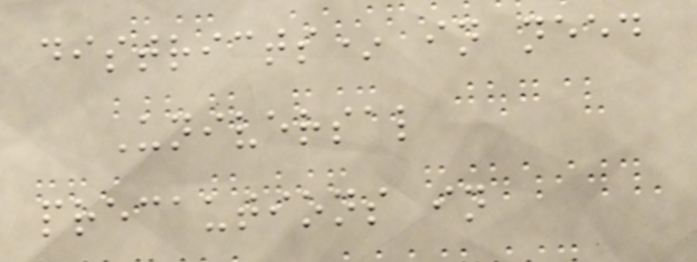districts* in need
Universal
precautions in
